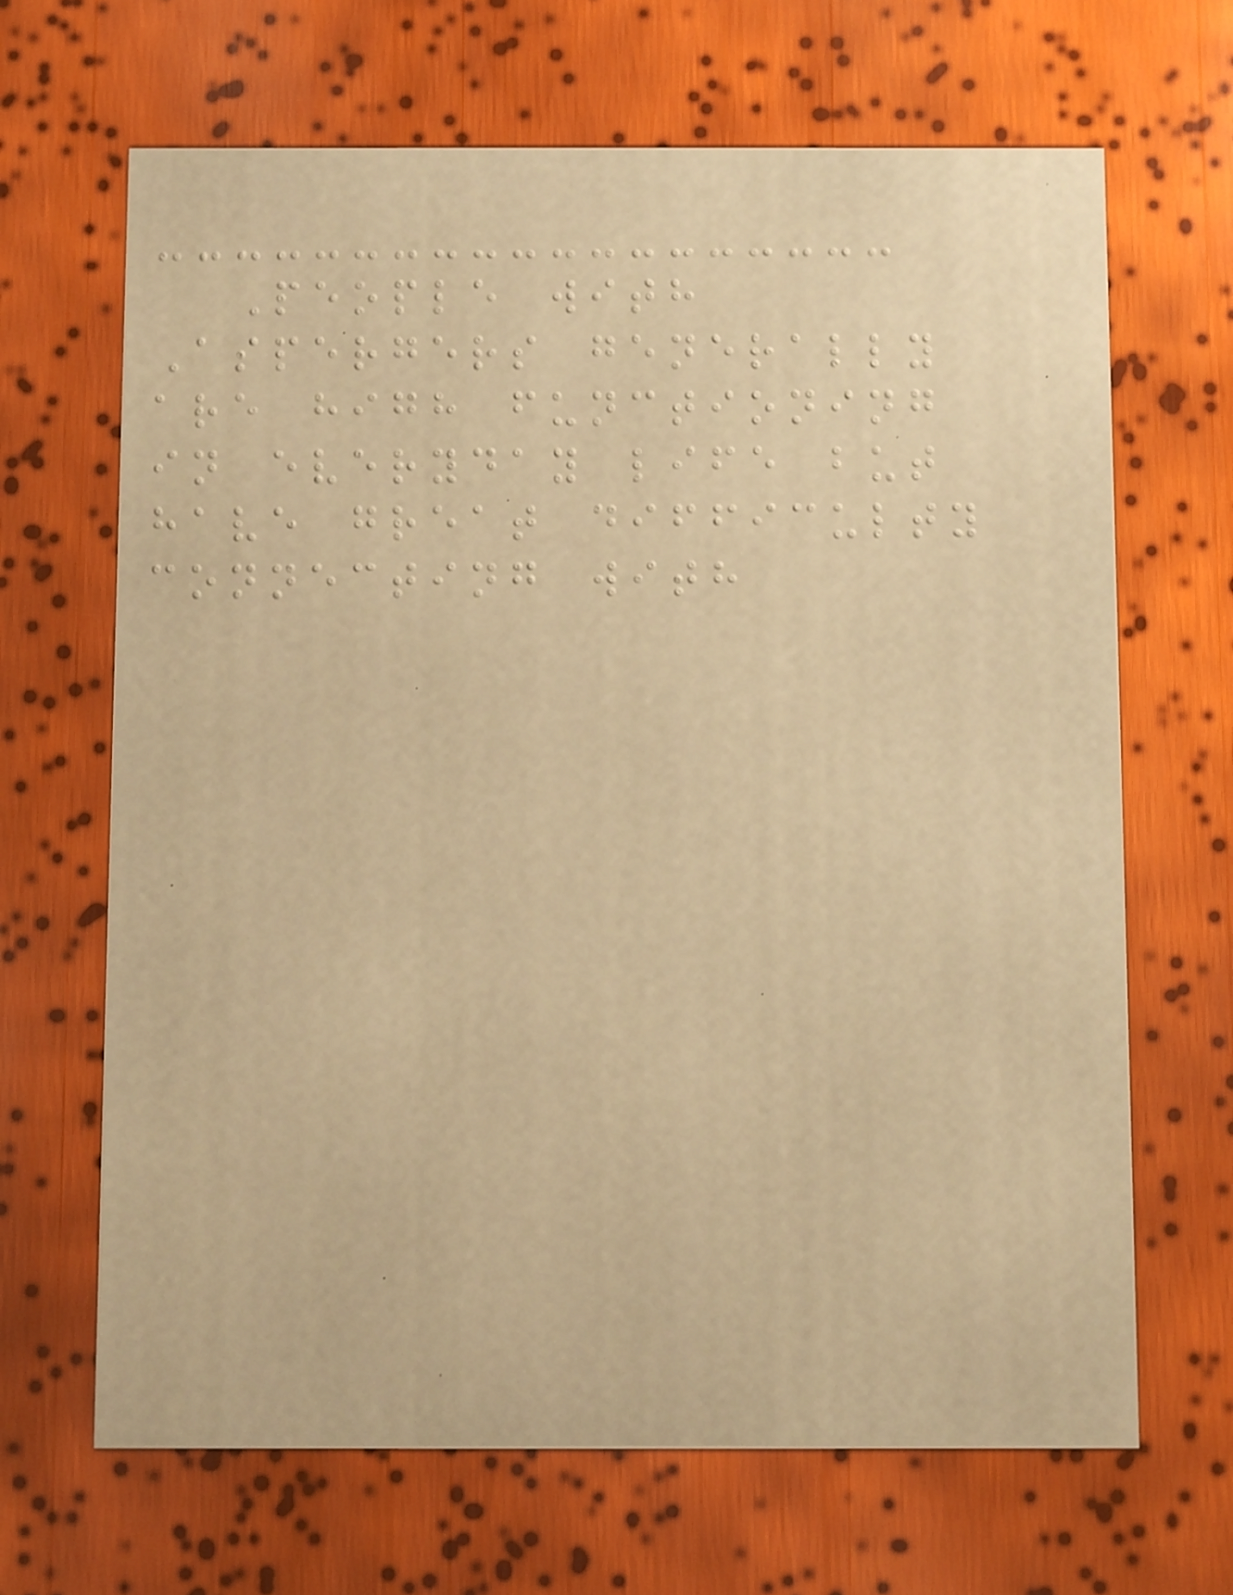People with
Aspergers generally
are high functioning
in everyday life but
have great difficulty
connecting with
